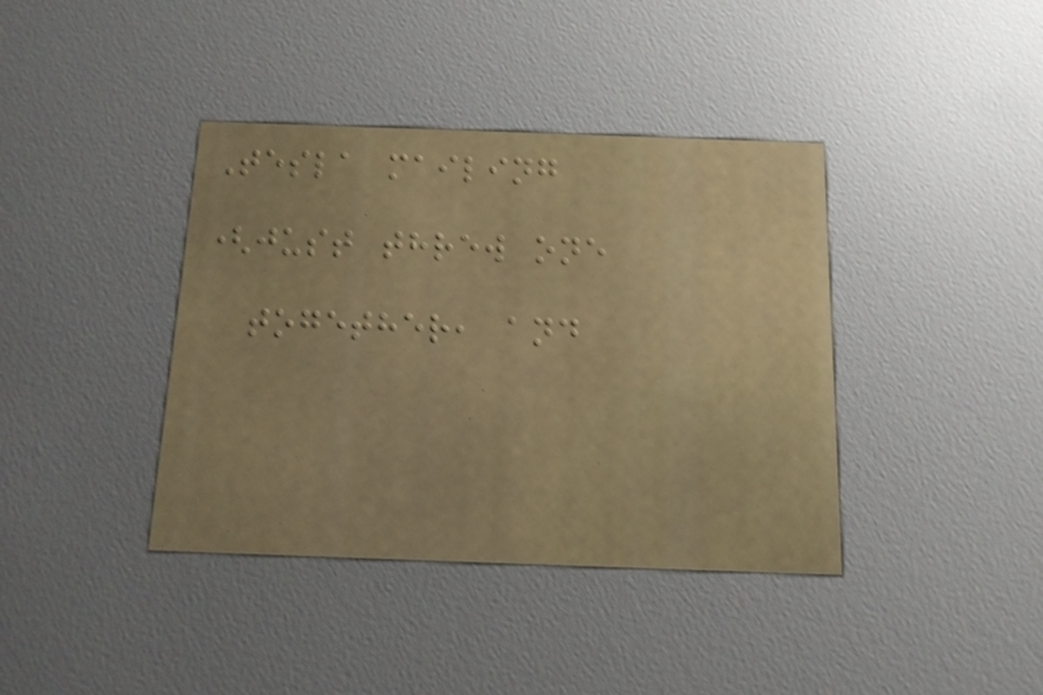Tesla mailing
(just threw one
together, and
